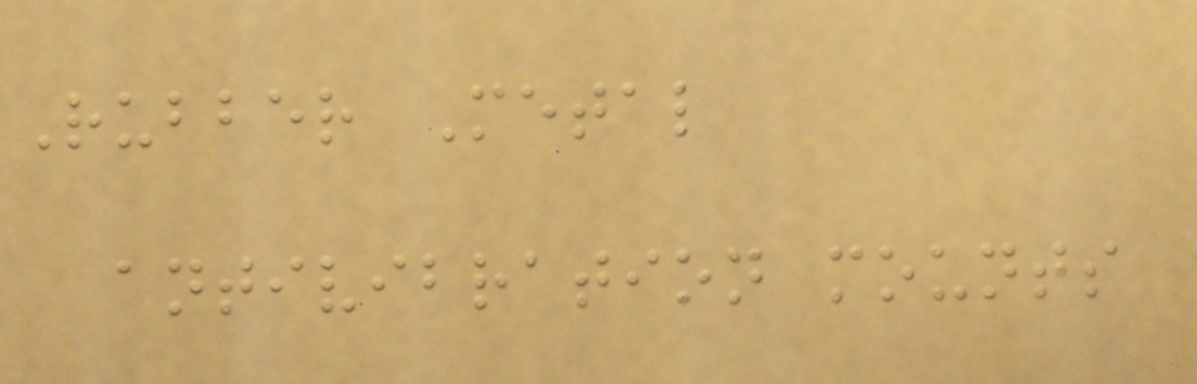Rubber Metal
antivibration mounts
